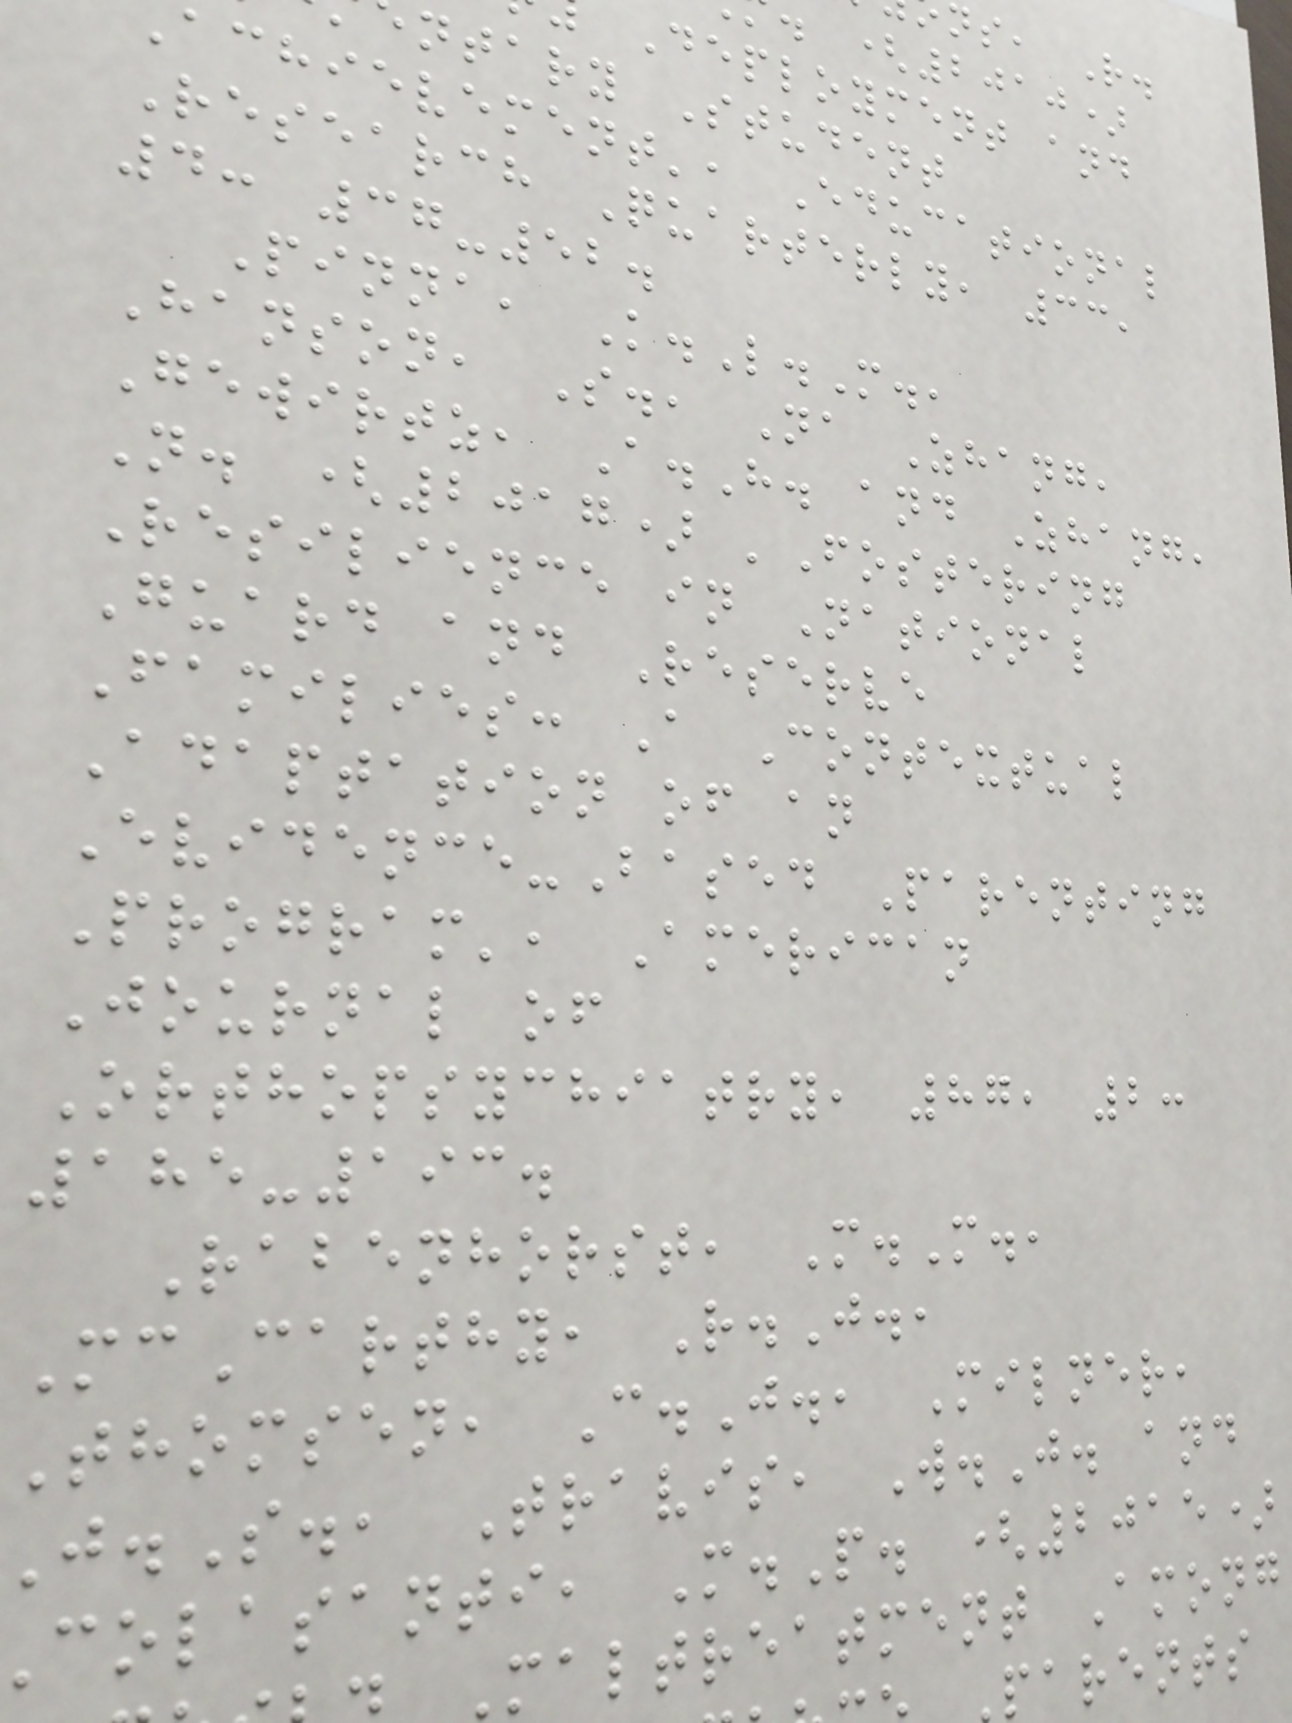ns, R.
(2010)
Deployment and
ntary Student
achievement', Educational
Research Quarterly, 33,
4: 37-52.
Pinna, K.L.M.,
Hanson, S., Na Zhang,
Gewirtz, A.H. and Zhang,
N. (2017) 'Fostering
Resilience in National
Guard and Reserve
Families: A Contextual
Adaptation of an
Evidence-Based Parenting
Program', American
Journal of
Orthopsychiatry, 87, 2:
185-193.
Rabenhorst, M.M.,
McCarthy, R.J.,
Thomsen, C.J., Milner,
.S., Travis, W.J. and
colasanti, M.P. (2015)
Maltreatment Among
parents
